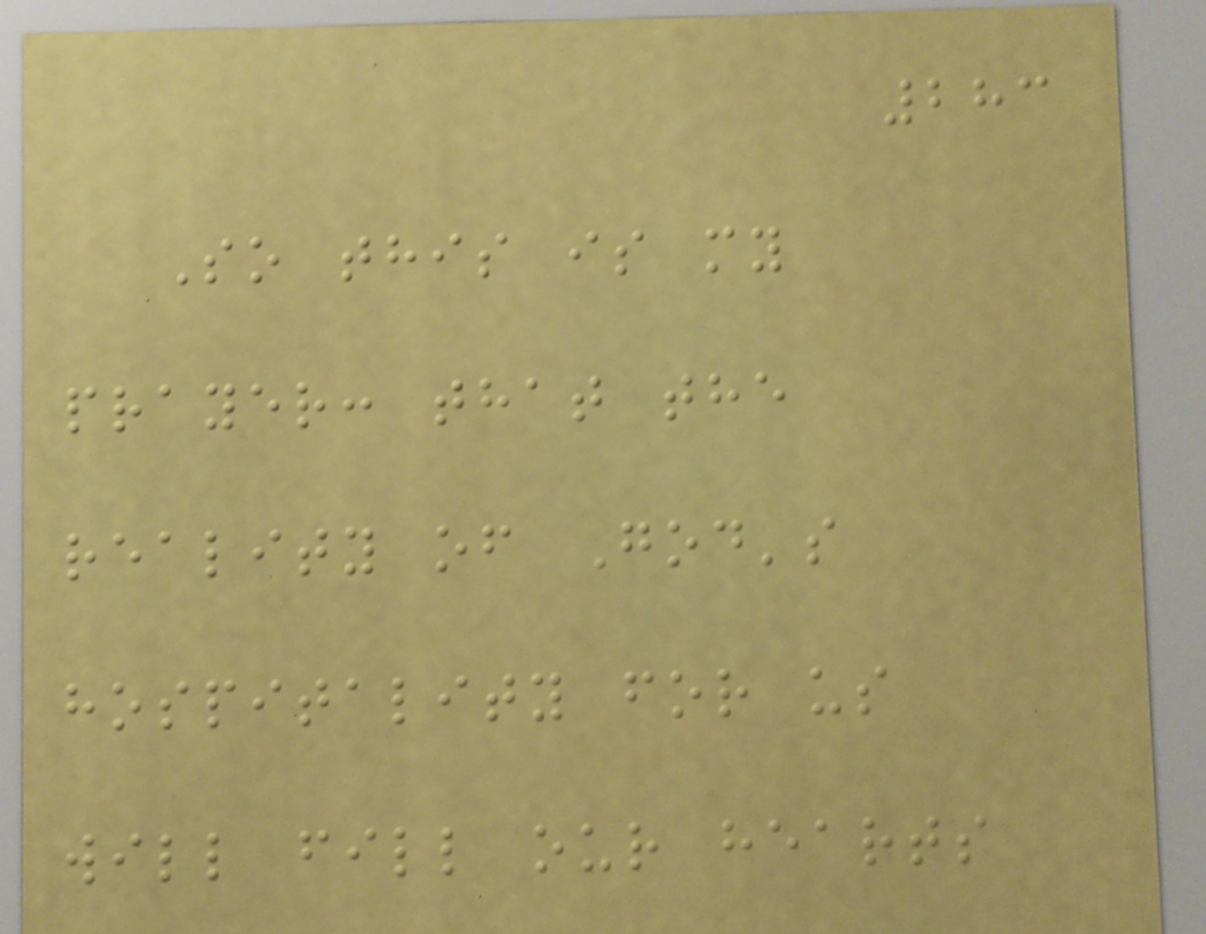283
So this is my
prayer: that the
reality of God's
hospitality for us
will fill our hearts
